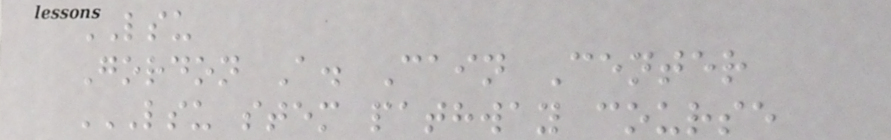LSU
Gordon A. Cain Center
LSU STEM PATHWAY COURSE
